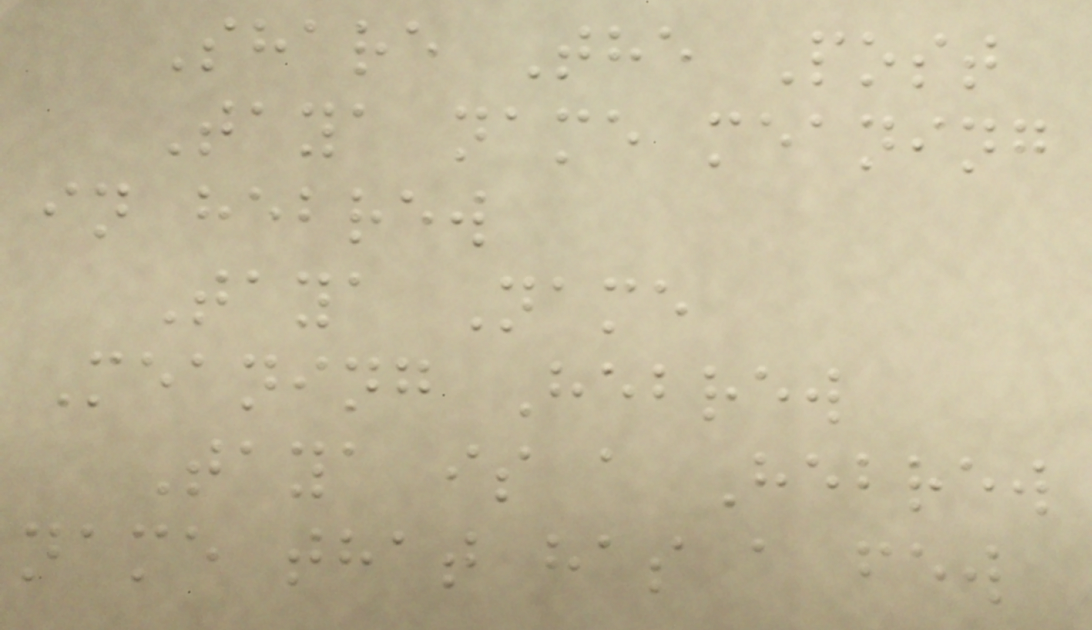Share The Post
Taya name meaning
in hebrew
Taya Name
Meaning Hebrew
Taya is a Hebrew
name that has a few
